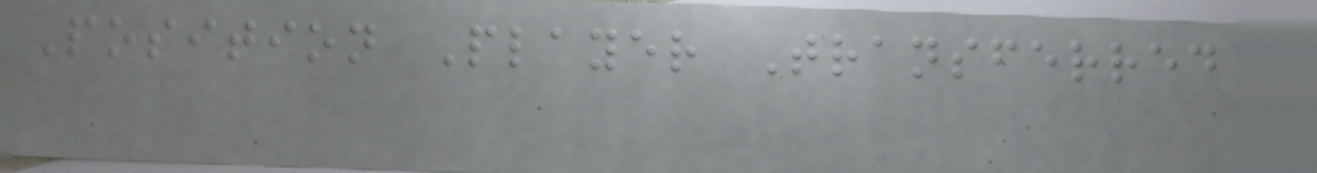Position Player Transferred
